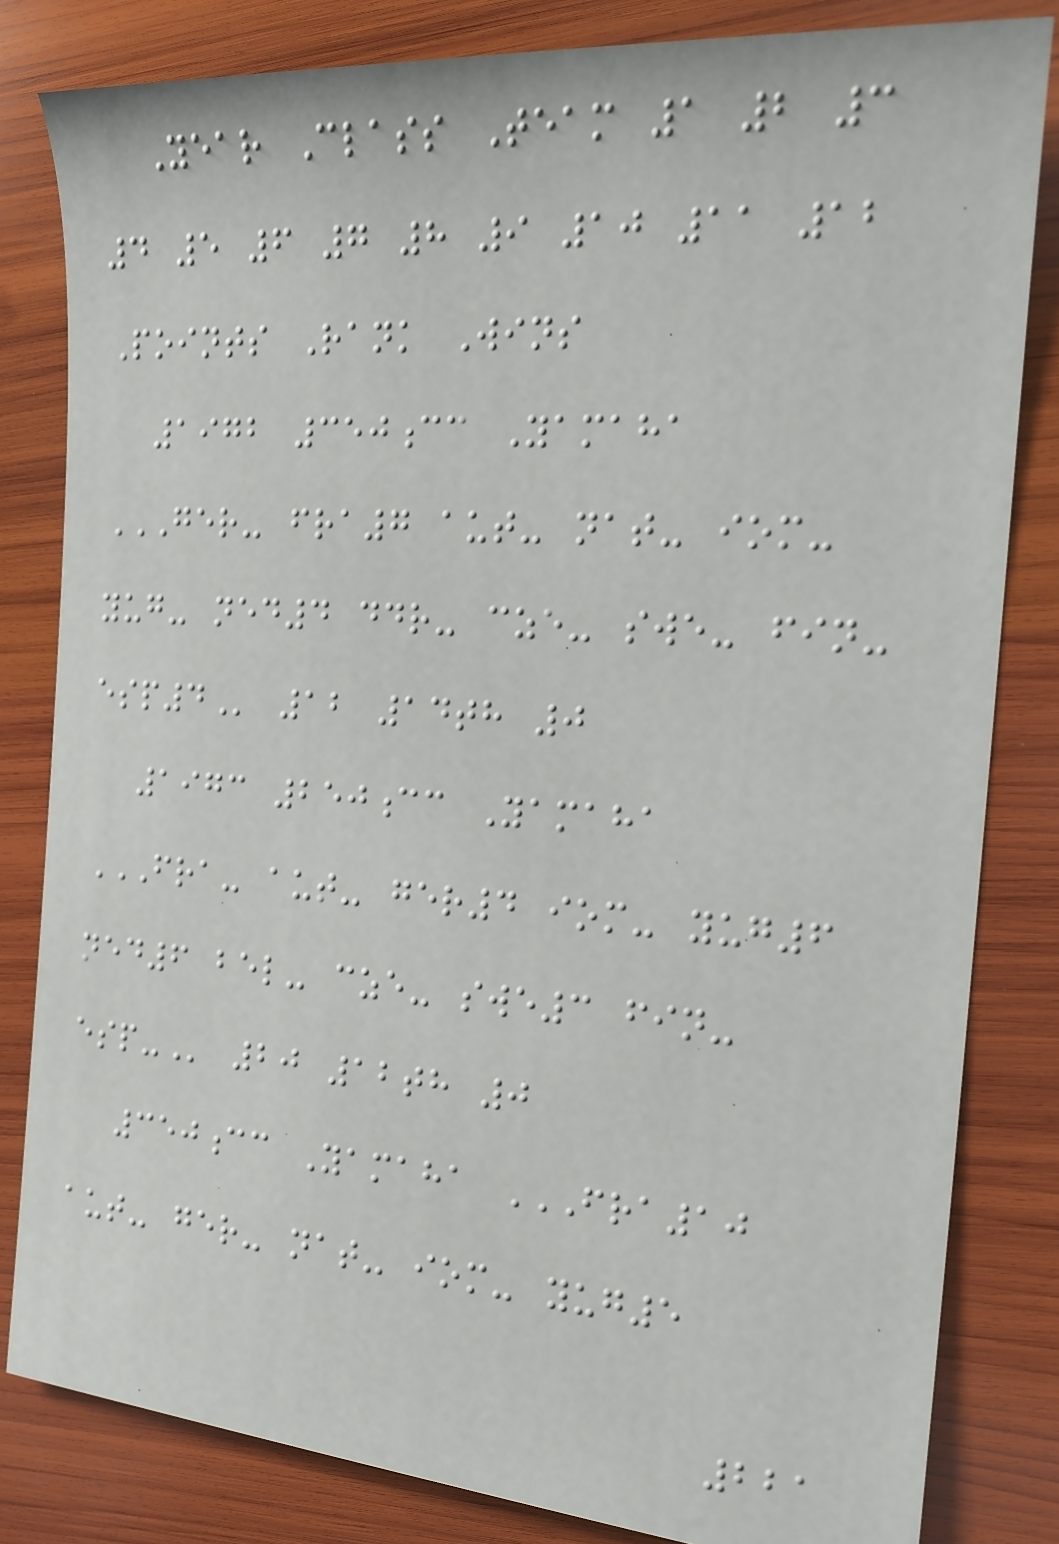Year Class Team 1 2 3
4 5 6 7 8 9 10 11 12
Points Rank Wins
1972 350cc Yamaha
GER- FRA7 AUT- NAT- IOM-
YUG- NED4 DDR- CZE- SWE- FIN-
ESP4 12 14th 0
1973 250cc Yamaha
FRA- AUT- GER4 IOM- YUG6
NED6 BEL- CZE- SWE3 FIN-
ESP- 20 12th 0
350cc Yamaha FRA10
AUT- GER- NAT- IOM- YUG5
221
